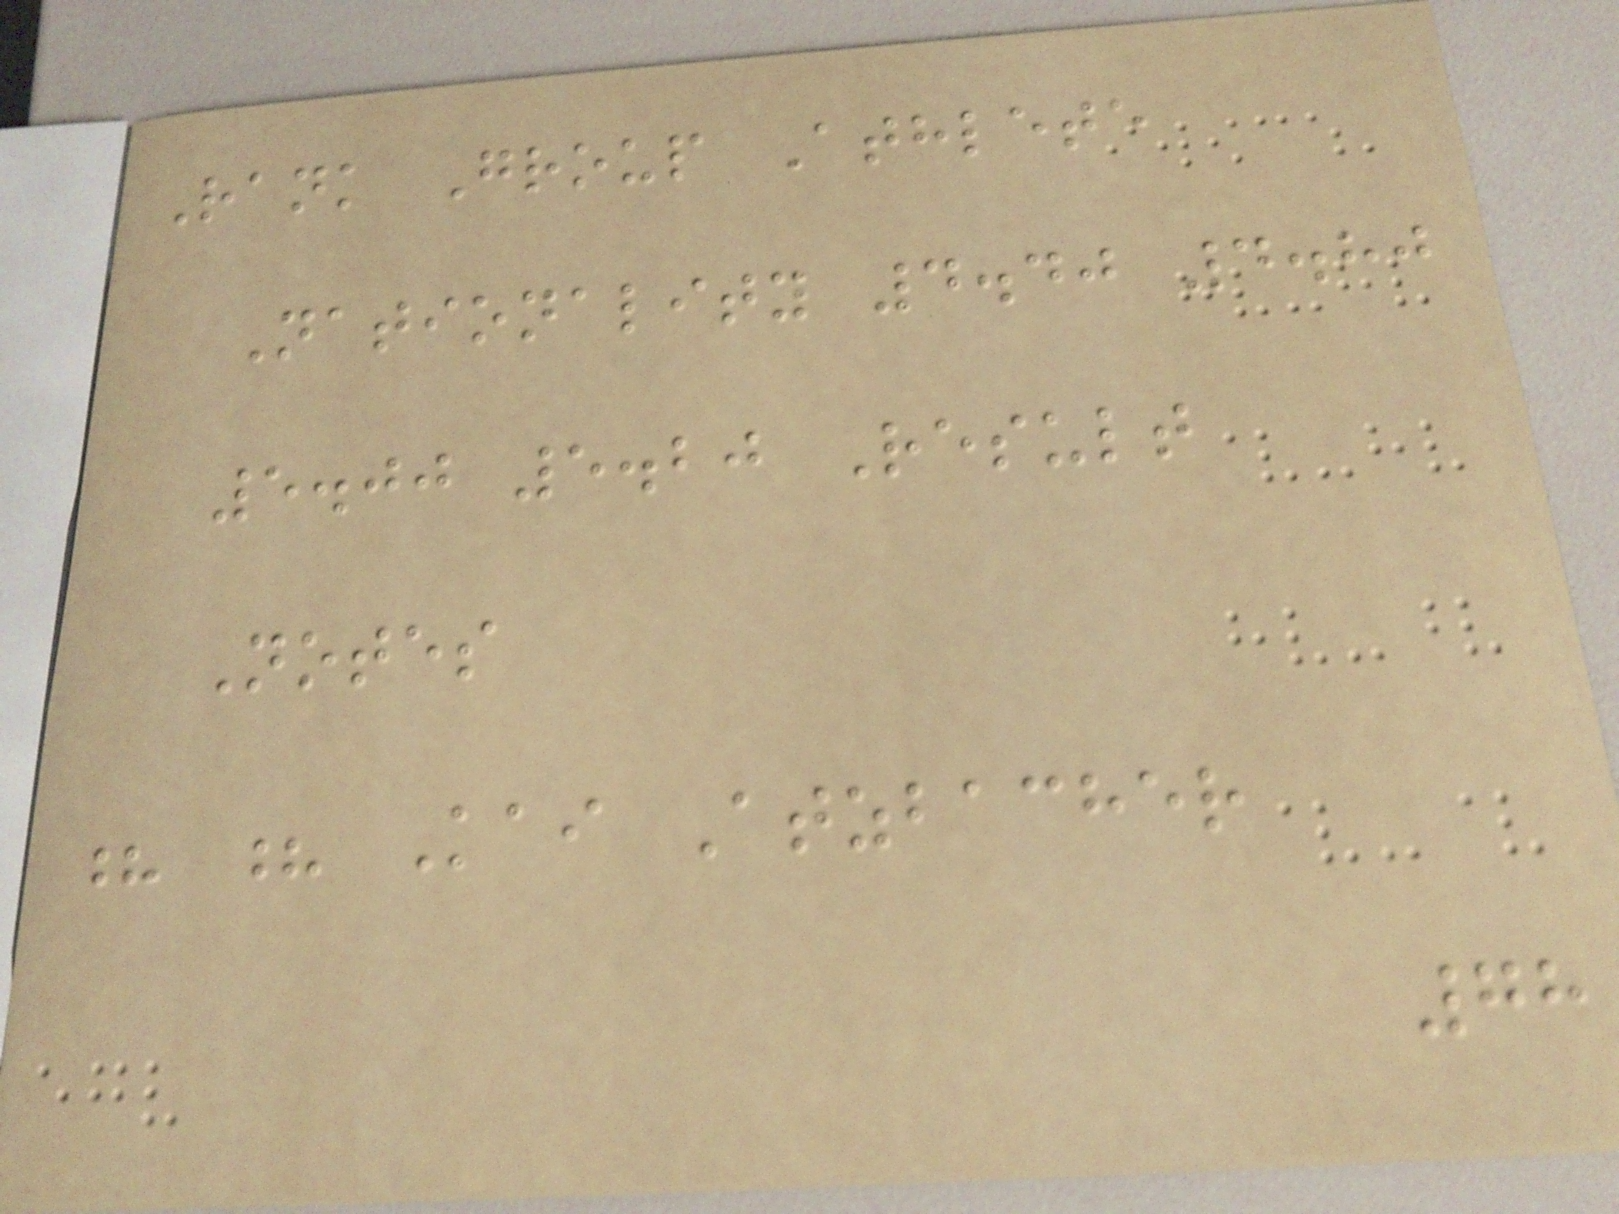Rank Group Athlete
Nationality 4.40 4.80
5.00 5.20 Result
Notes
? ? Kai Atzbacher
78
